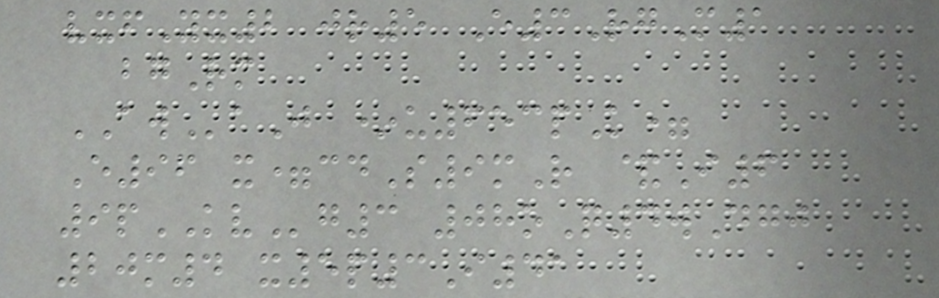vxfYx2 jr5 E3RgM1
bgRm
AWaJ *u653pK=
E96 x=cdS9mR &I6
9pKVg3 08oQ4wDgj
20m4 x5p3I41
